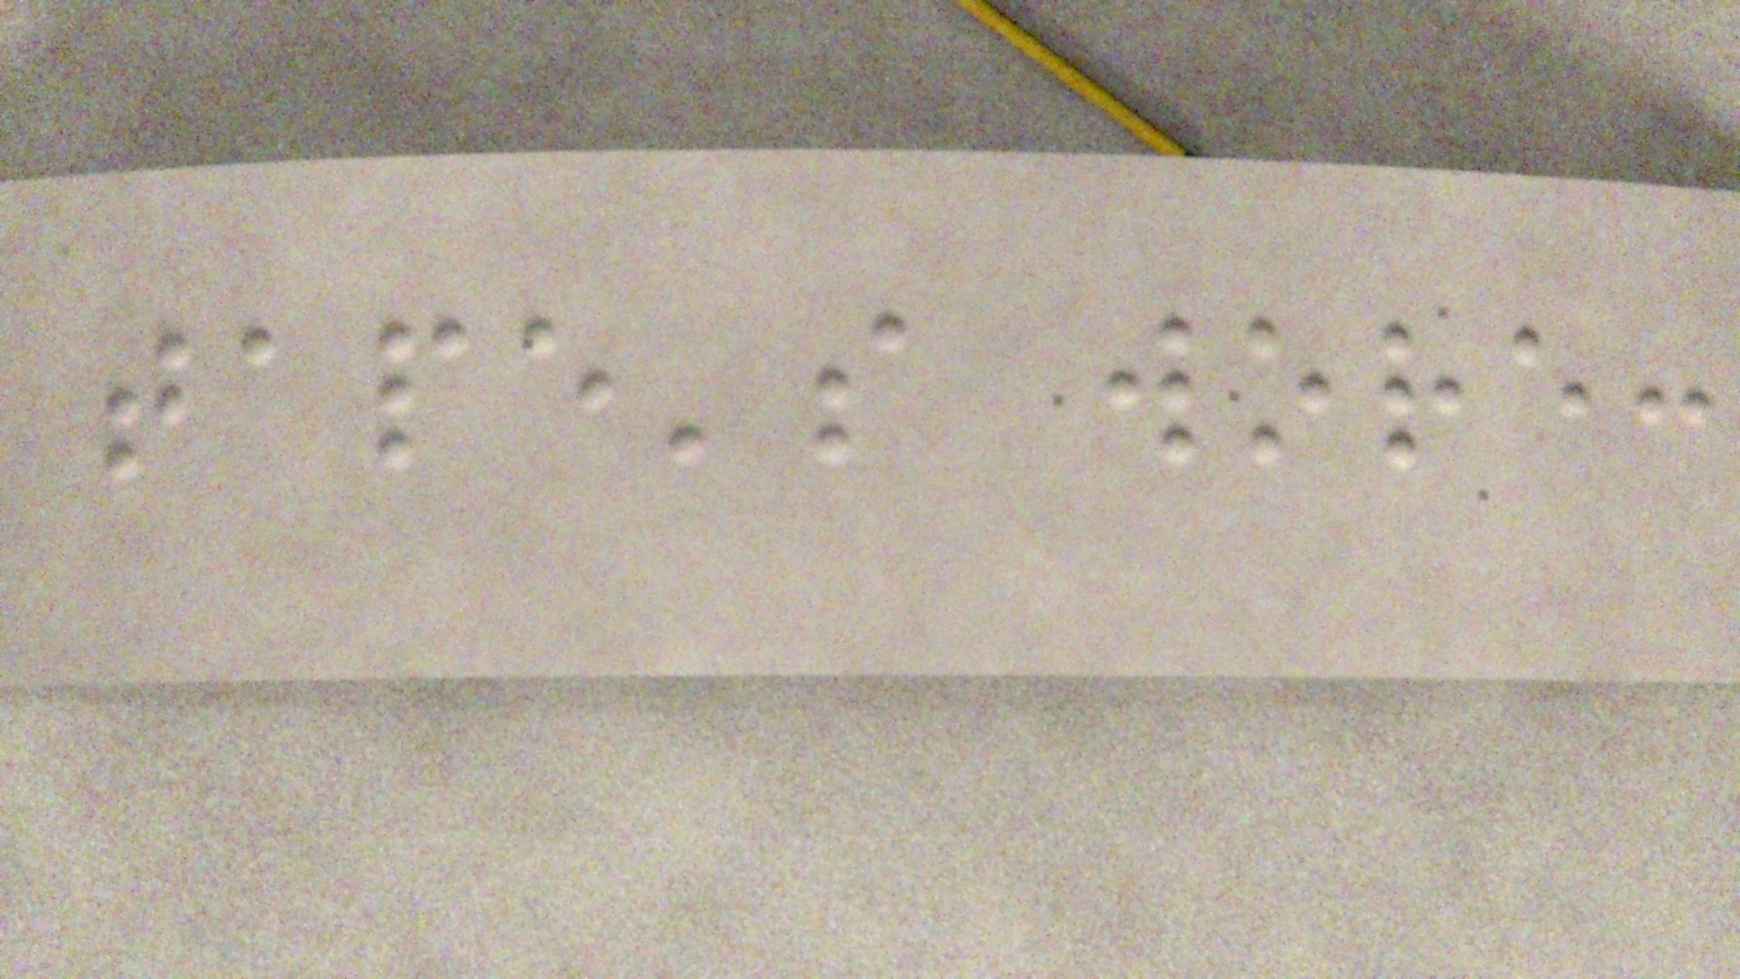tape's wore:
